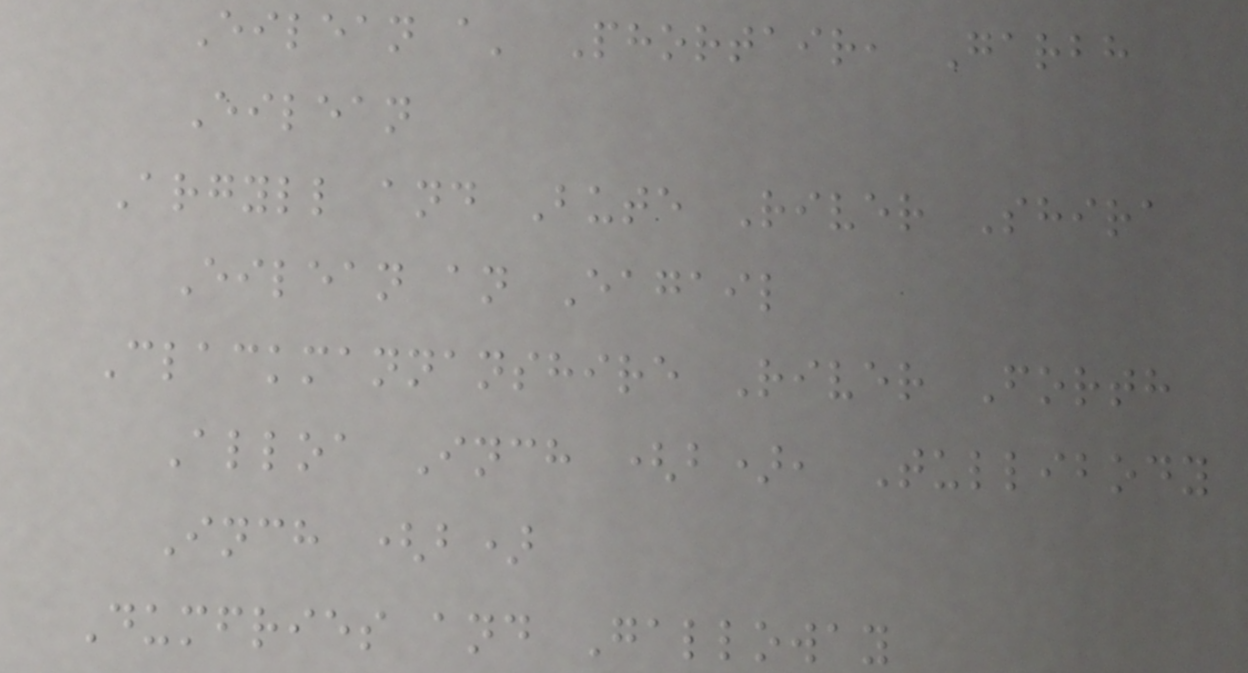Eilean a' Phortair, Garbh
Eilean
Argyll and Bute River Shira
Eilean an Eagail
Clackmannanshire River Forth
Alloa Inch (b), Tullibody
Inch (b)
Dumfries and Galloway
